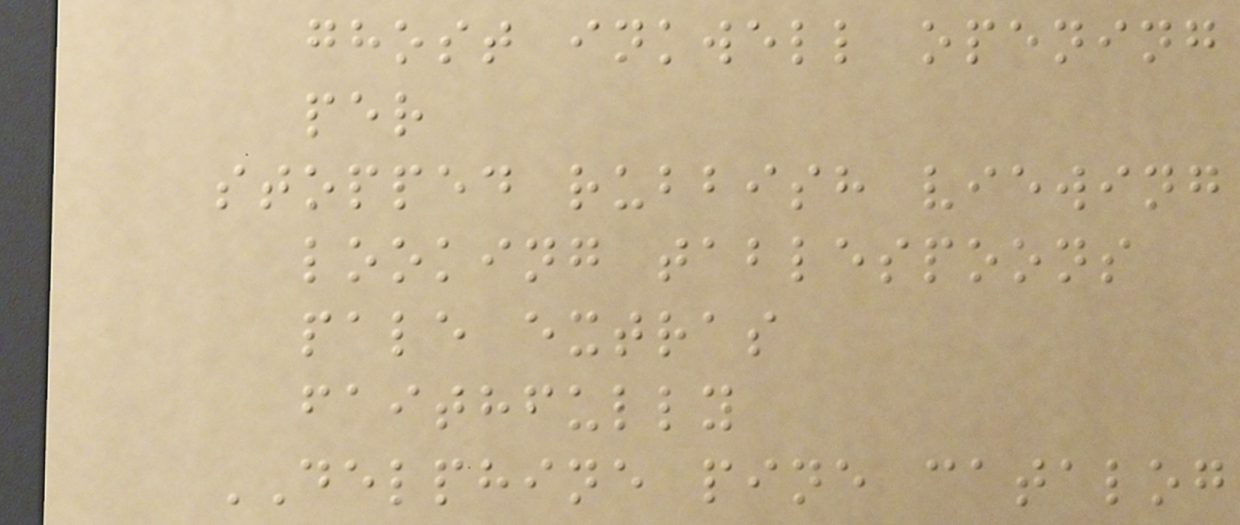ghost inkwell opening
per
stopped rubbish viewing
looking tablespoons
pale extras
faithfully
DELPHINE pine catalog
